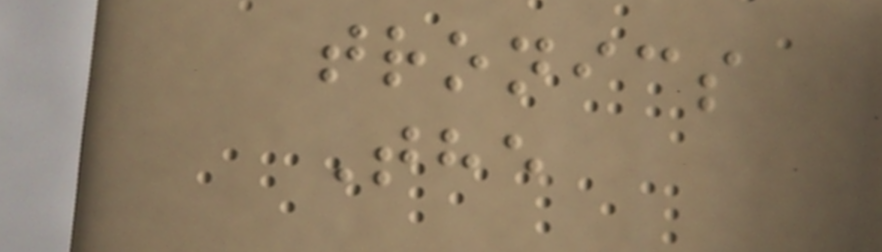tronics
The
